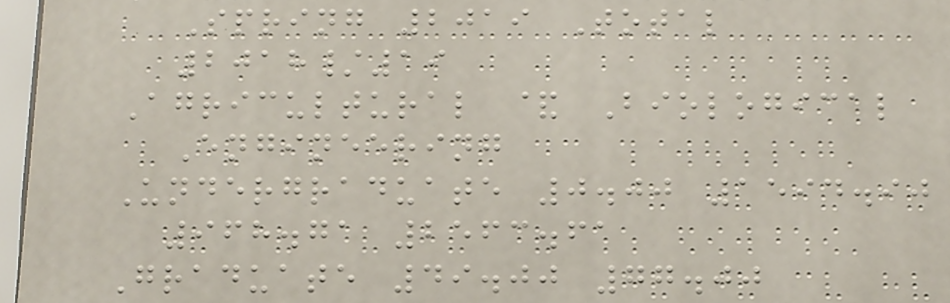Spring 2019 Total
2018/19
Agricultural & Biological
Engineering
Undergraduate 0.00 1594.90
968.71 2563.61
Graduate 49.00 77.00
